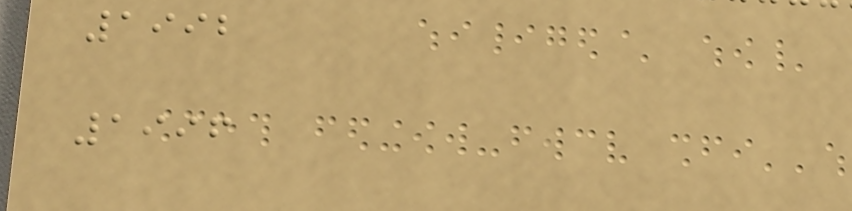1992
1996
